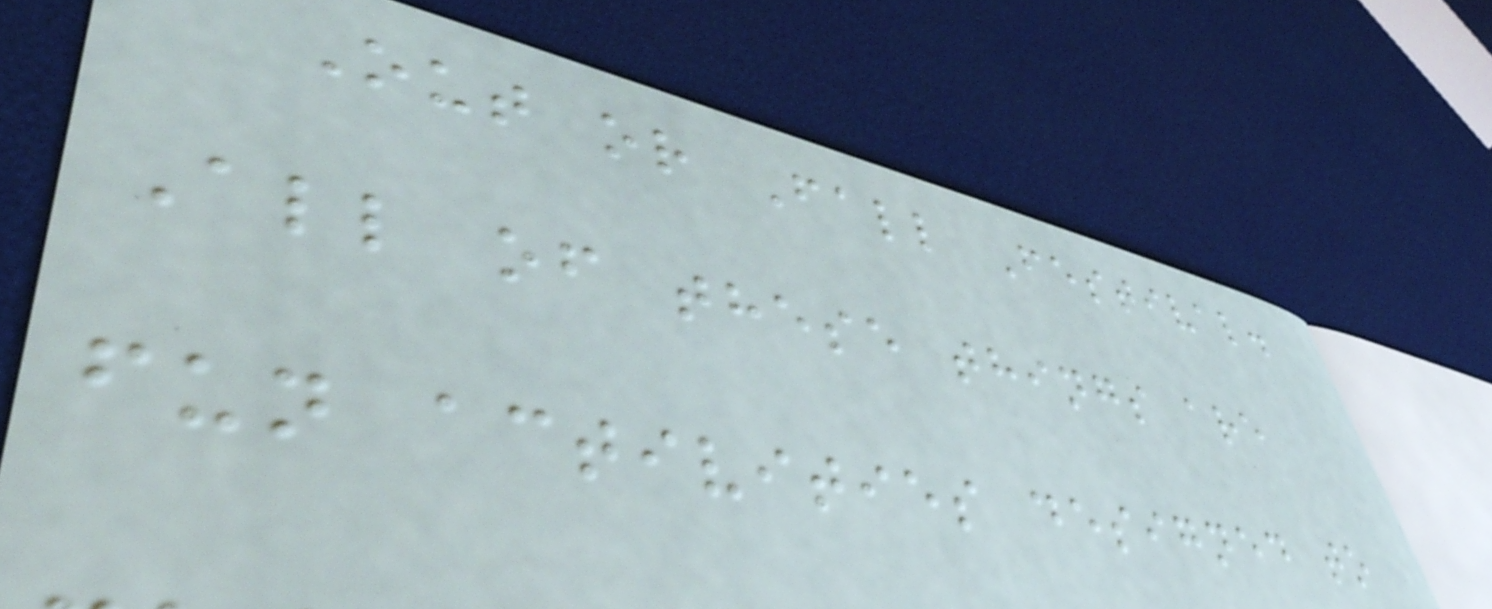Out or Fall Festival.
All of these things are
fun activities designed to
